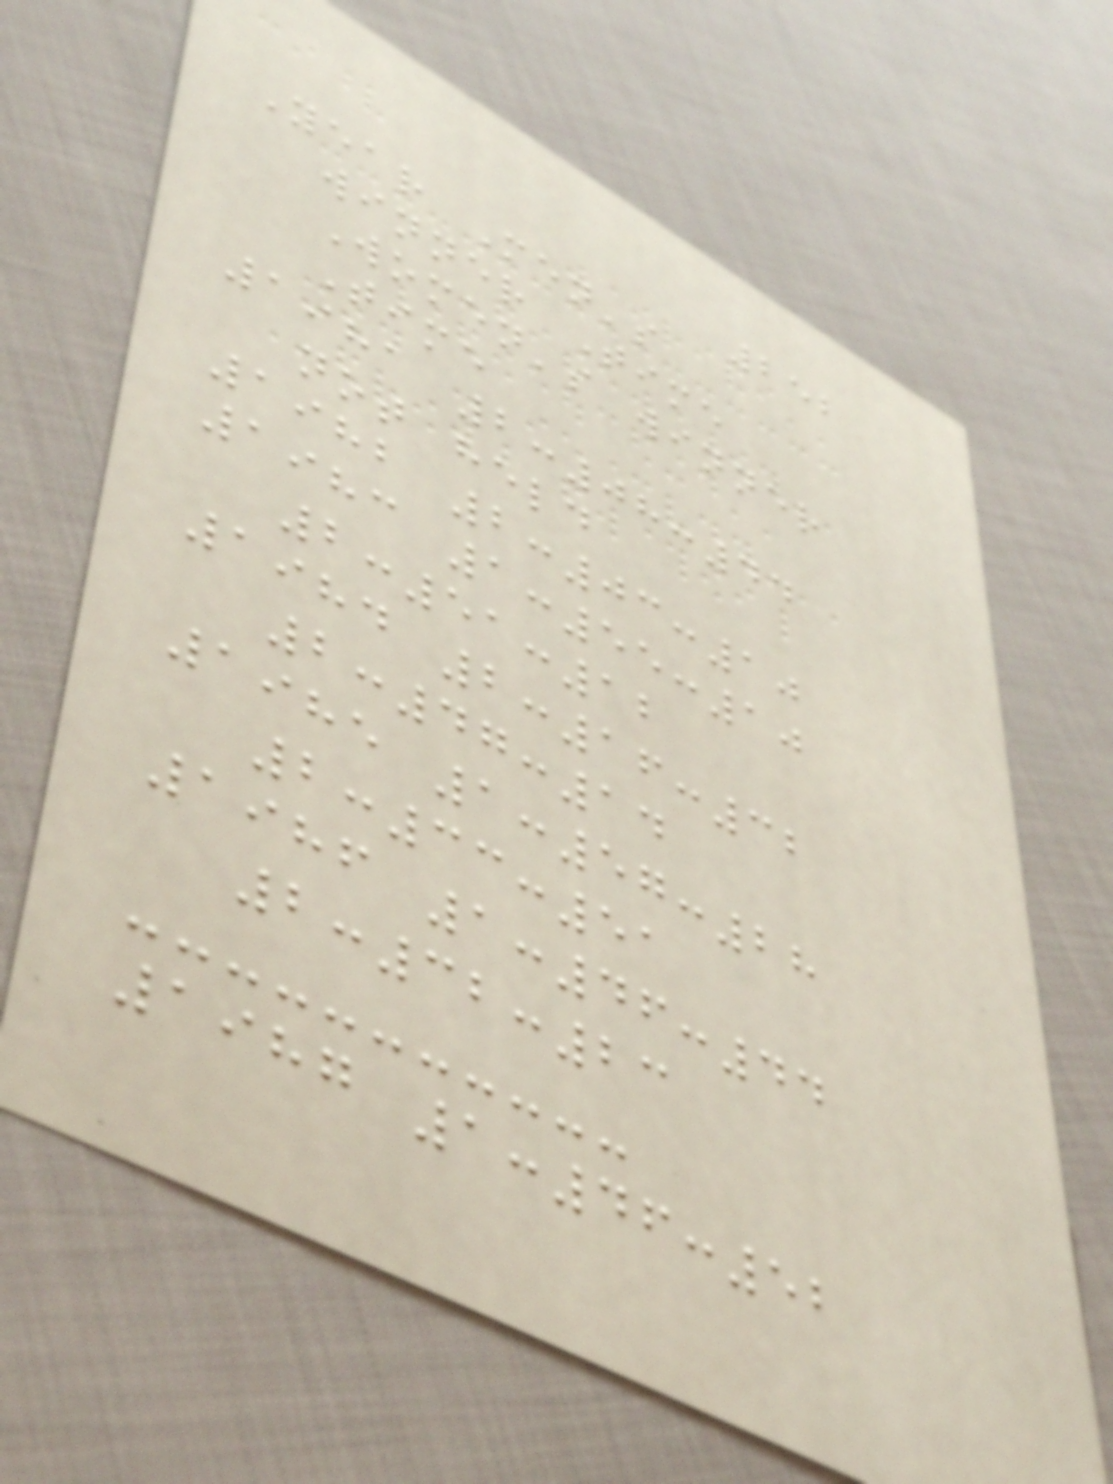252
Year Men's
winner Time
Women's winner
Time
1981 2:08:44
not held
1982 2:03:10
1983 1:55:10
2:51:12
1984 2:16:32
2:47:14
1985 1:57:28
2:33:51
1986 1:46:44
2:32:23
1987 1:46:52
